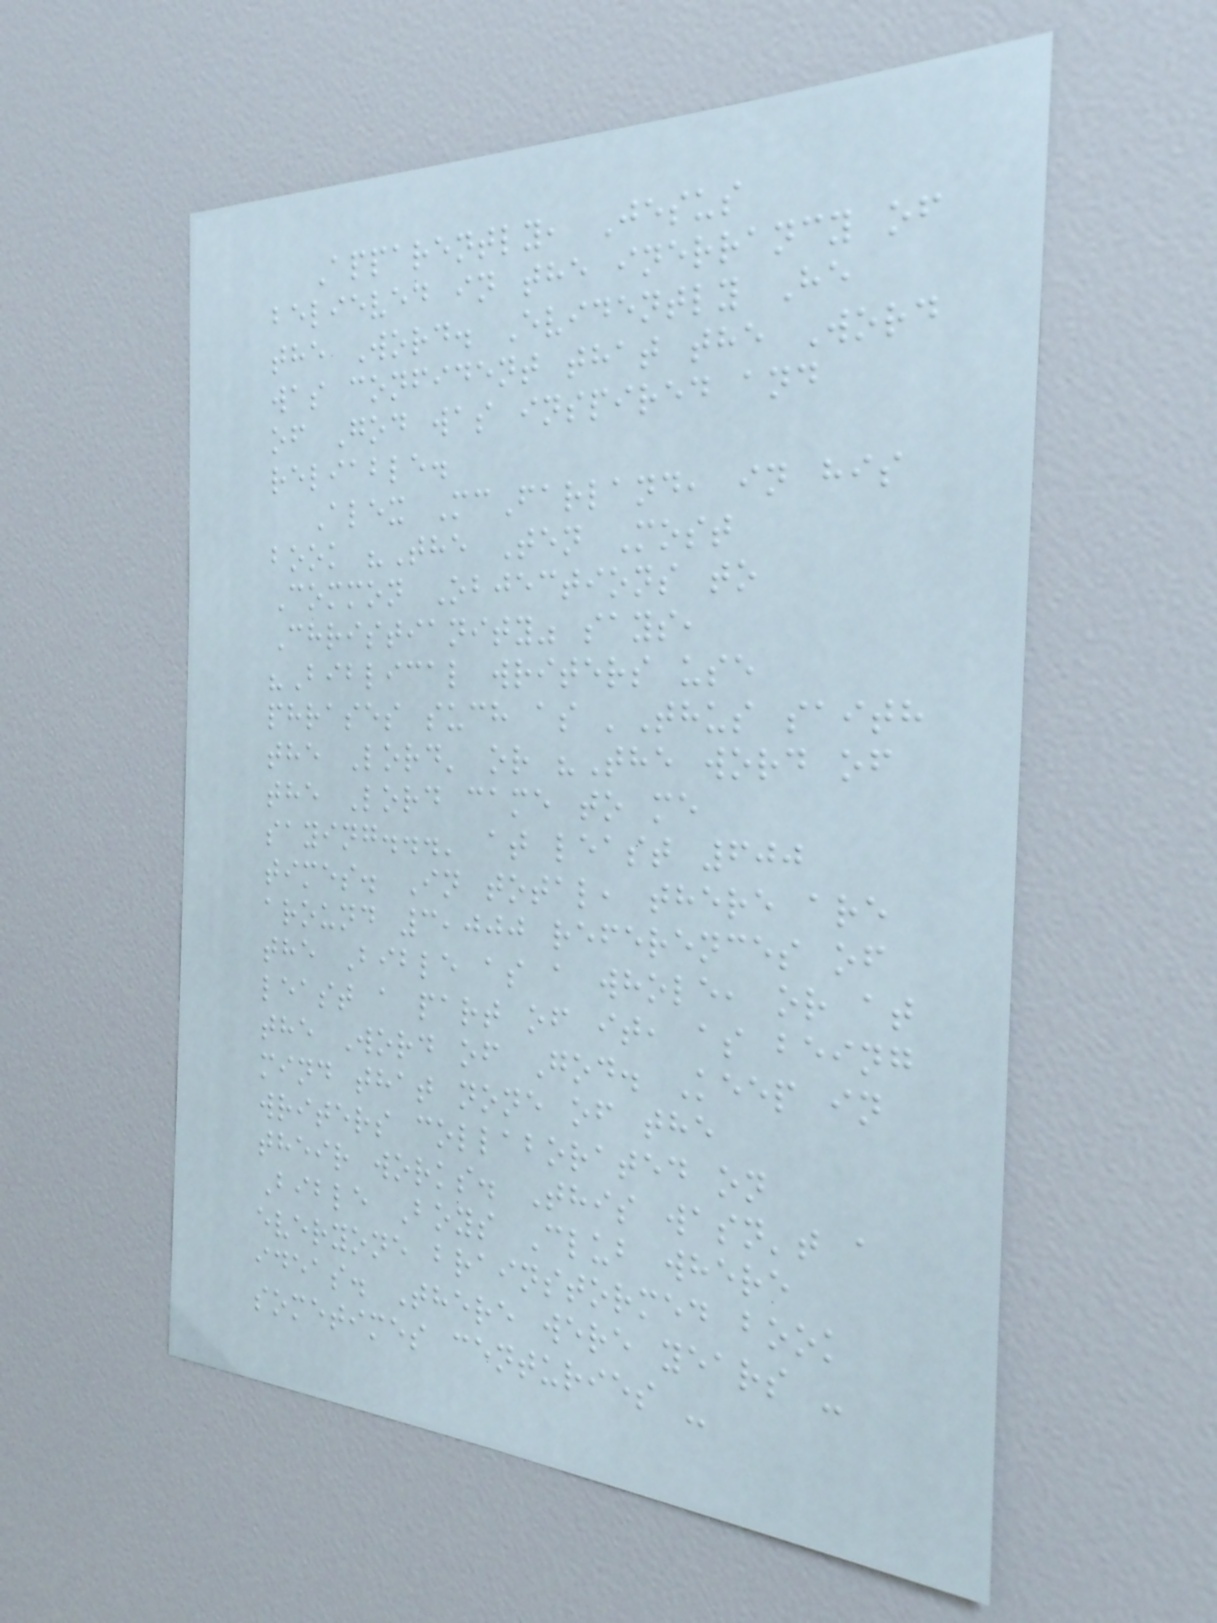Apparently, Jesus
believed in the inerrancy of
the Word. Evidently He
was confident that the Word
of God was inspired and
reliable.
Alex McFarland, in his
book "The Ten Most
Common Objections to
Christianity" says,
"Biblical writers use
phrases such as 'Thus saith
the Lord' or "The word of
the Lord came to me
saying...' at least 600
times. In total, there are
around 3,000 references of
the Bible as a whole, or at
least a part of it, as being
the Word of God. Keep in
mind that none of the
writers collaborated on
their works. This wasn't a
Bible Boys Club where
everyone brainstormed book
ideas. There were years -
sometimes centuries -
